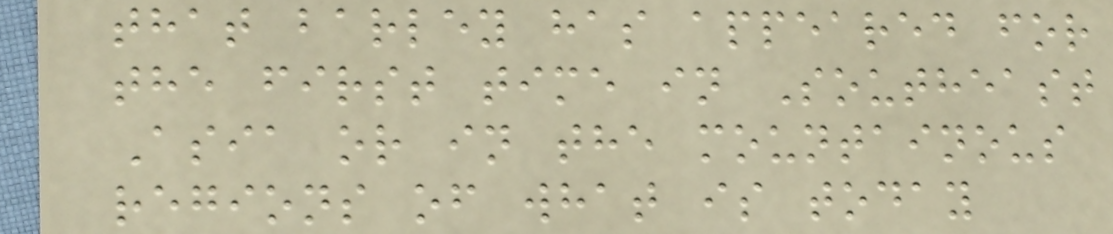that barley has appeared for
the first time in Southeast
Asia or in the mountainous
regions of what is today
